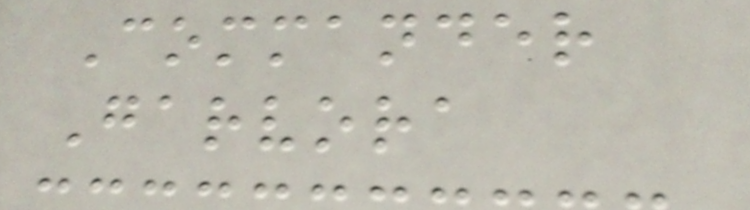Commander
Garvora
